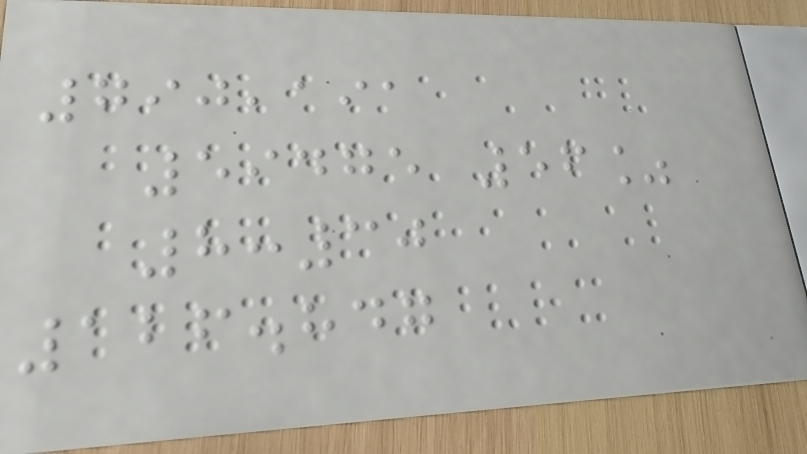790,191
59475 56%
8:30
126.847
